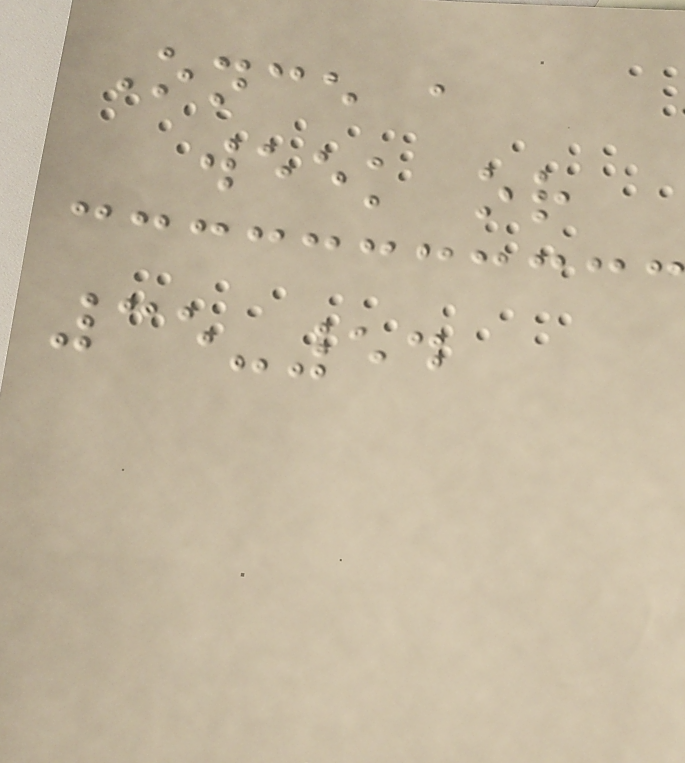Once a
week or
35-54
